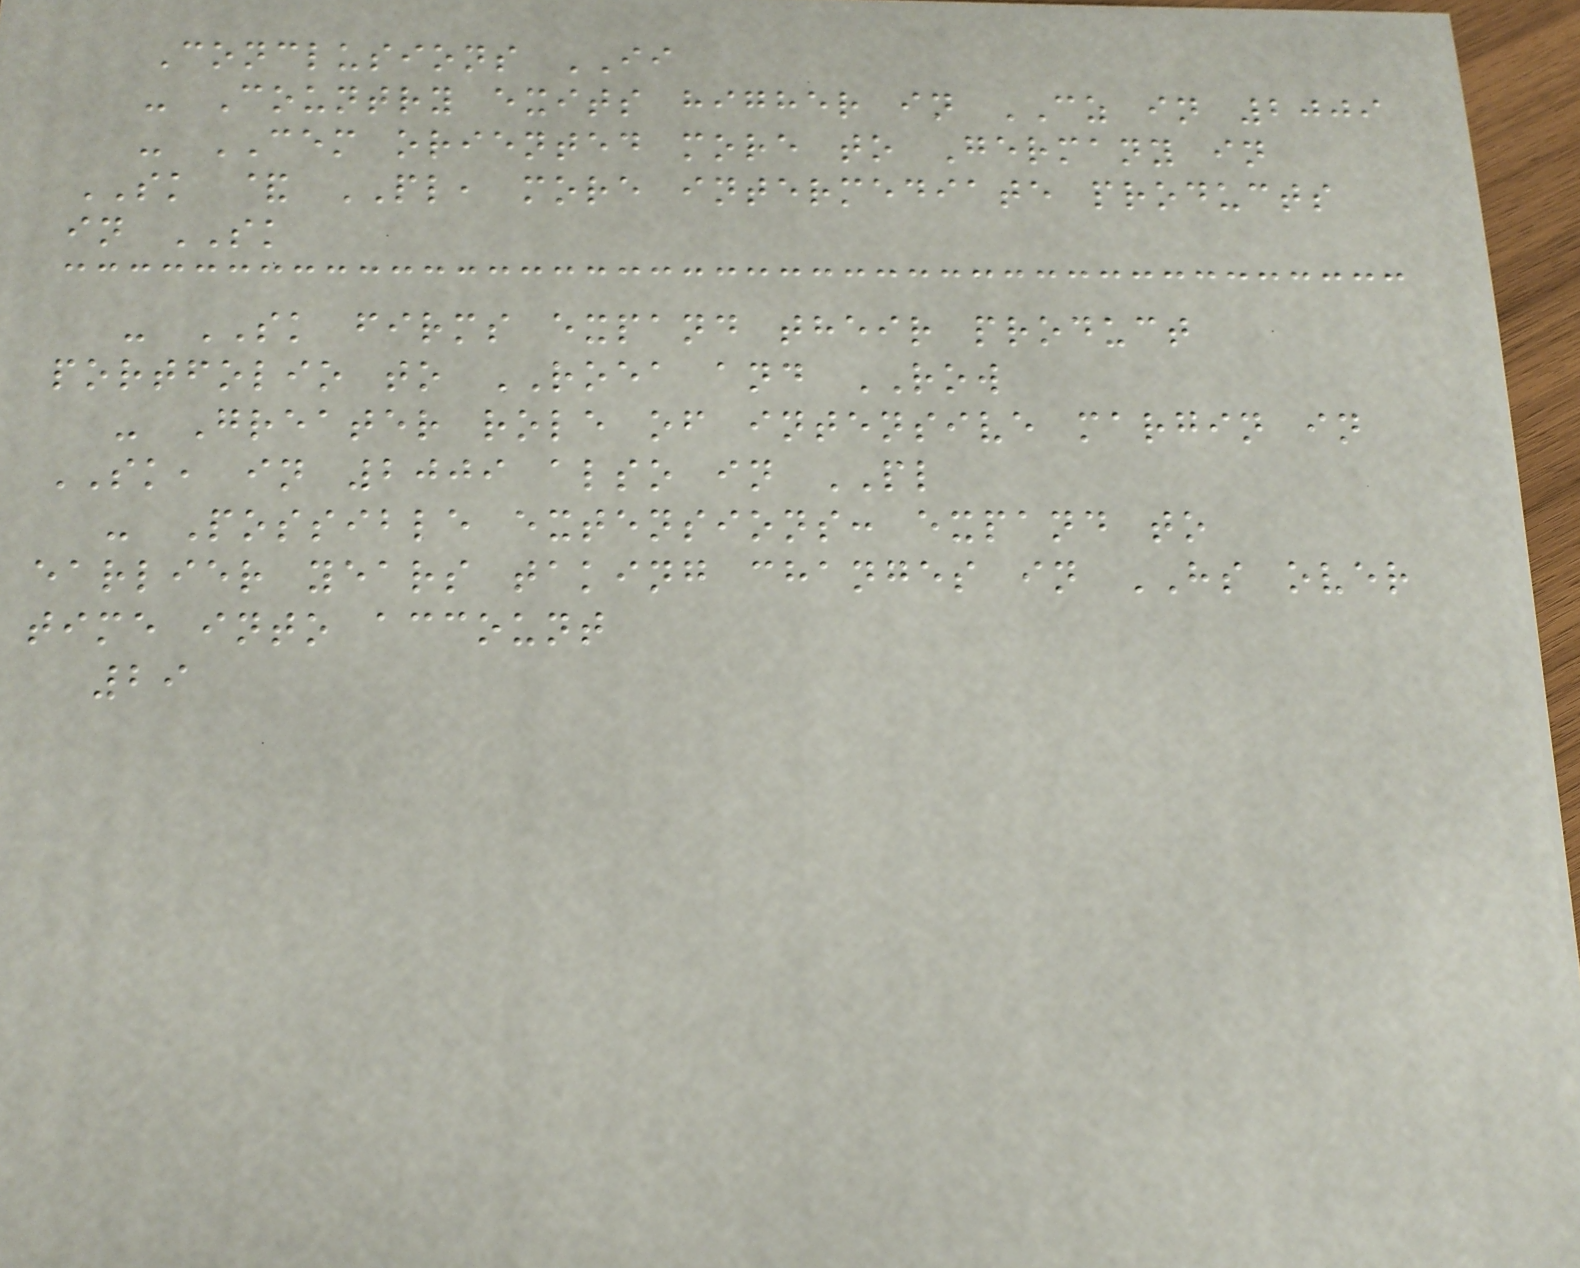Conclusions II
- Country exits higher in CZ in 2009
- CEM oriented more to Germany in
SK & PL, more intermediate products
in SK
- SK firms expand their product
portfolio to ROEA and ROW
- Greater role of intensive margin in
SK, in 2009 also in PL
- Possible extensions: expand to
earlier years taking changes in HS over
time into account
29
